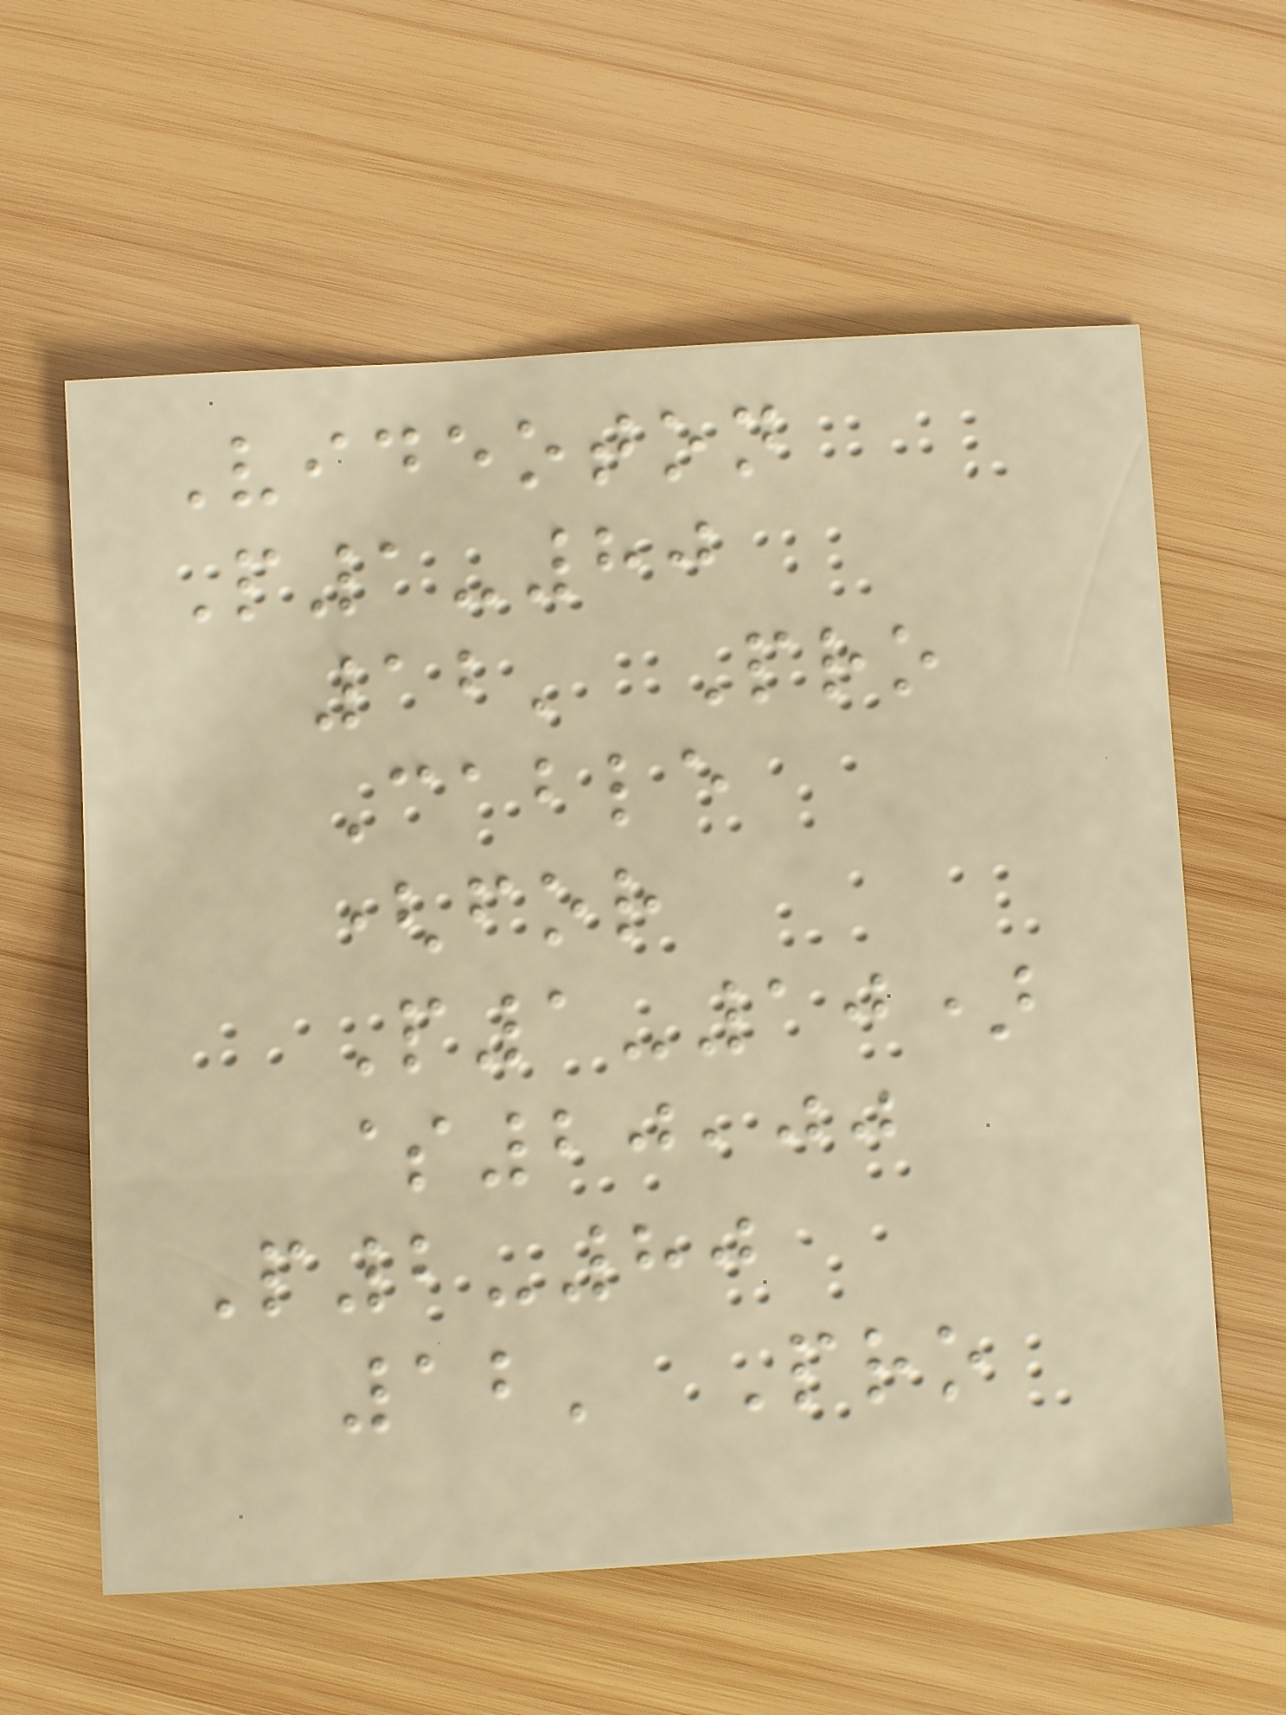Videoton
P1-80
12' Pro
Cable
(for
P1-10)
$20,00
P2-80
12' Pro
